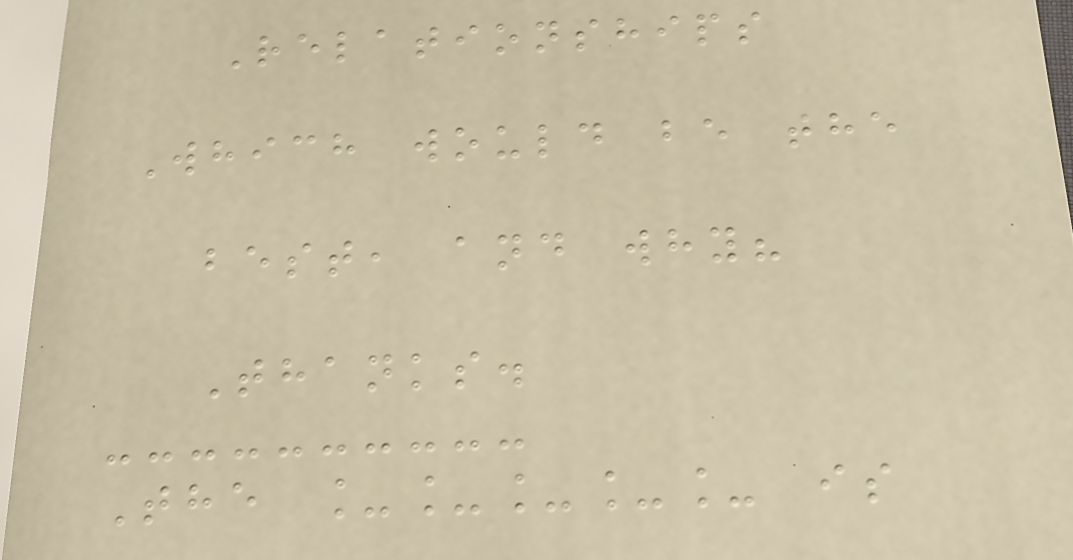Relationships
Which would be the
best, and why?
Thanks.
The _____ is
